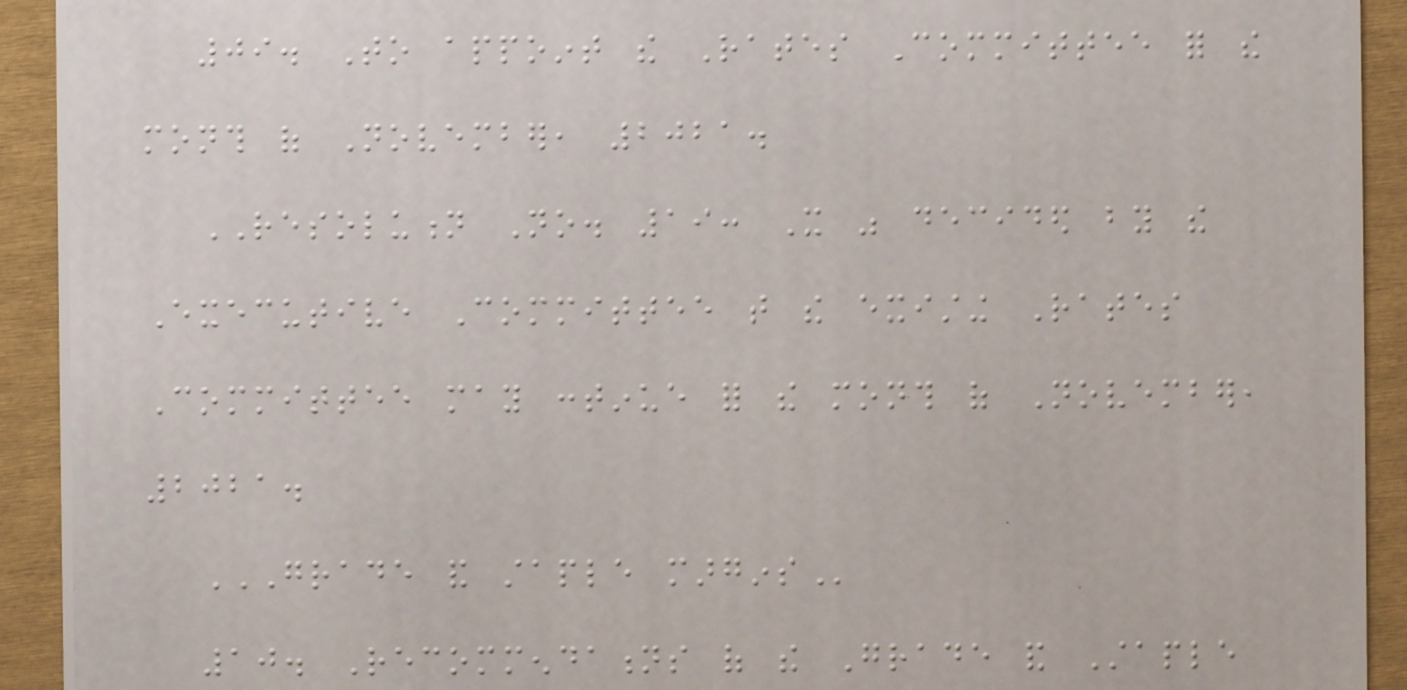09. To appoint the Rates Committee for the
month of November, 2021.
RESOLUTION No. 19: It was decided by the
Executive Committee that the existing Rates
Committee may continue for the month of November,
2021.
GRADE AND STAPLE MARGINS
10. Recommendations of the Grade and Staple
